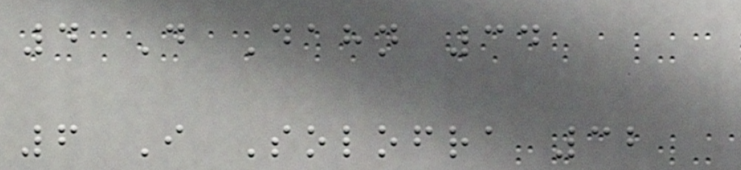4 D Dahn 34
6 I Solofra 32
